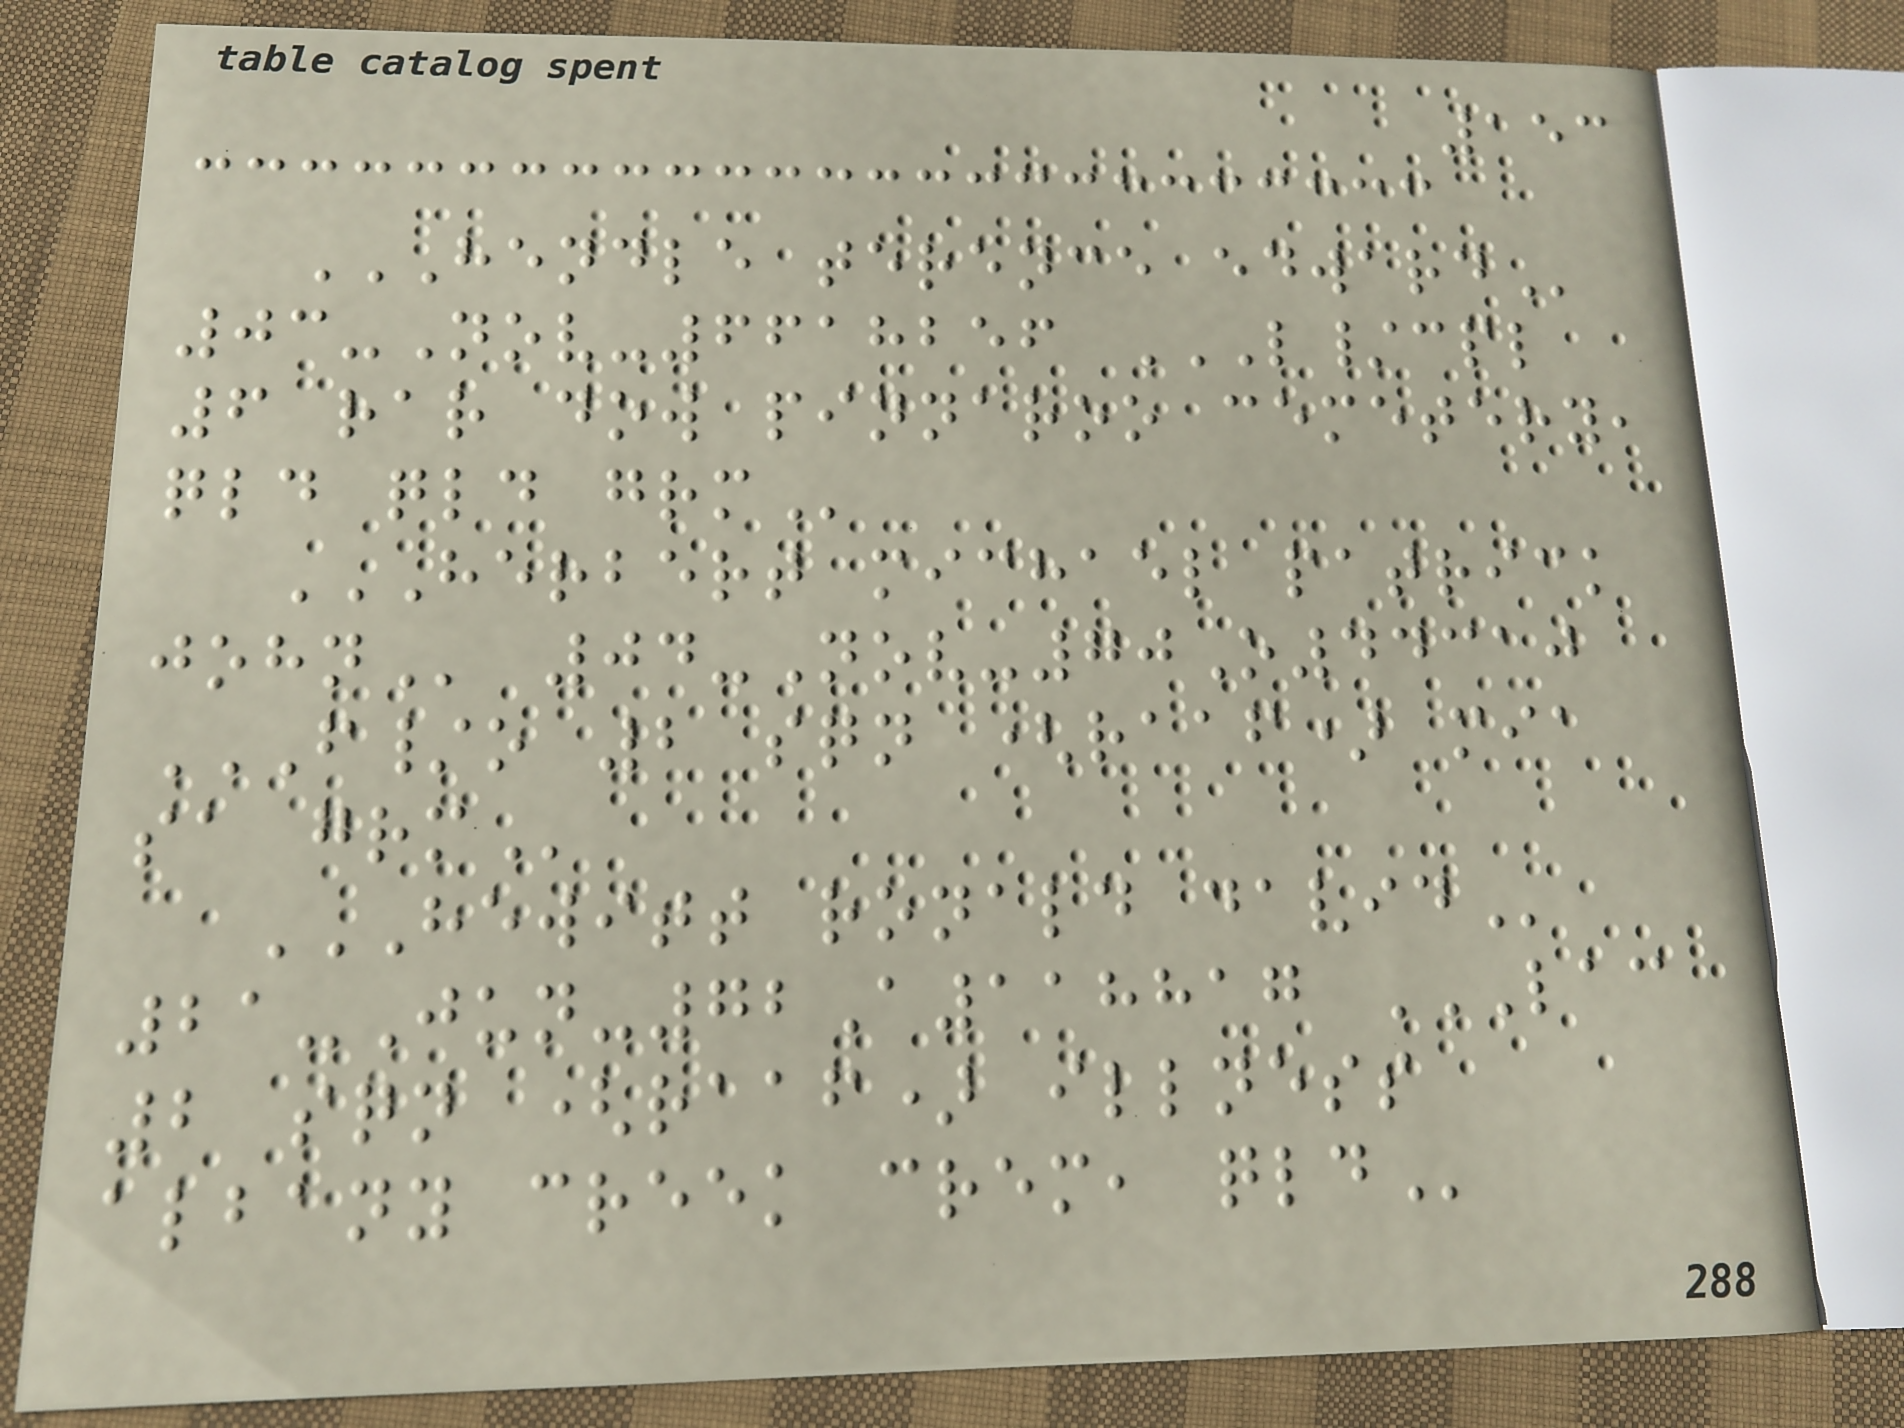153
HENDLE TERENCE EDWARD
03-Nov-6618256 L/CPL
6 RAR DOW PINNAROO CEMETERY,
QLD QLD GRM
HERBERT MICHAEL PATRICK
JOHN 04-Nov-70O44310
F/O 2 SQN (RAAF) MIA
SA GRM
HEWITT RONALD DAVID
21-Jun-72A118817 LAC
2 SQN (RAAF) ILLNESS
ALBANY CREEK CREM, QLD
